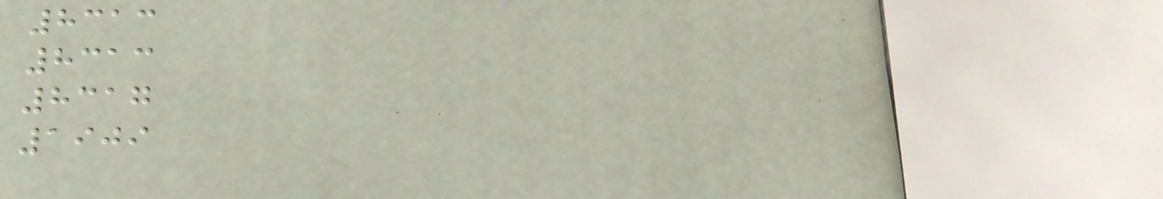8313
8313
8317
1909
